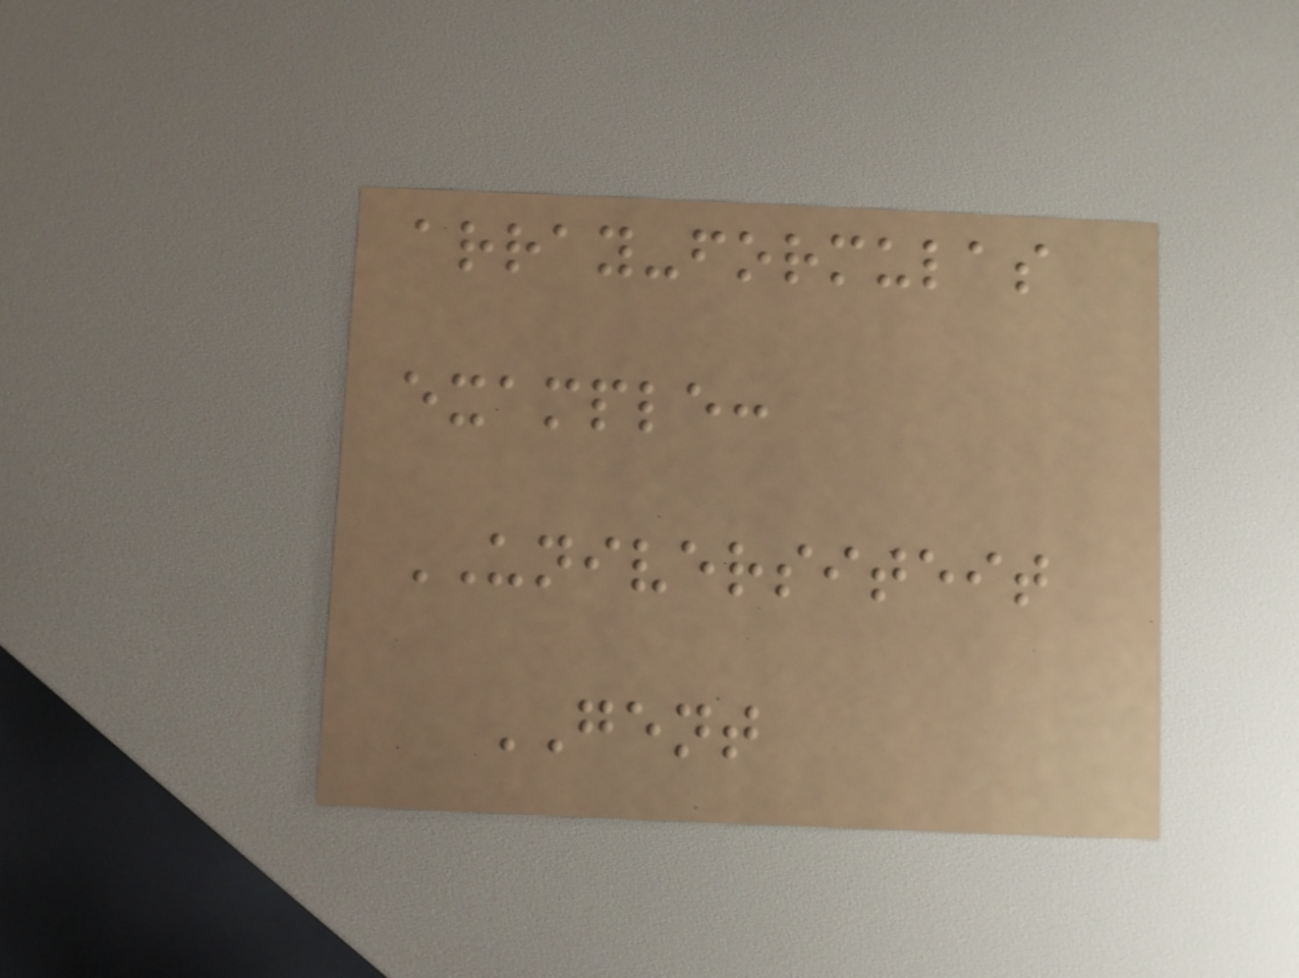array-formulas
example:
UNIVERSITEIT
GENT
